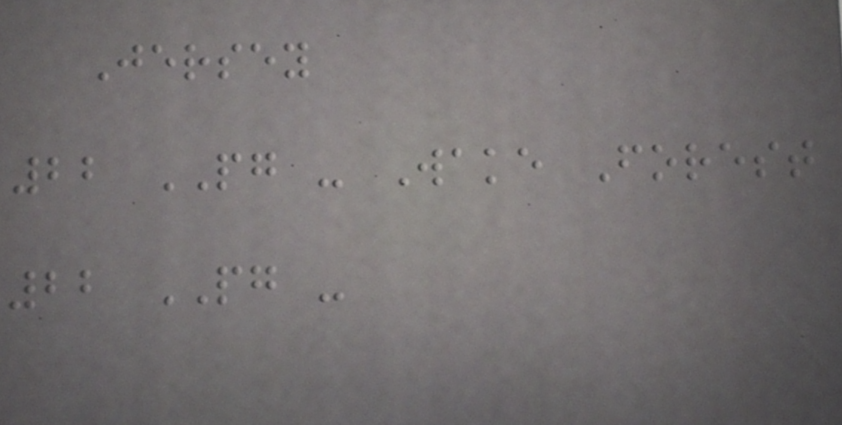Jersey
22 PG - Wake Forest
22 PG -
